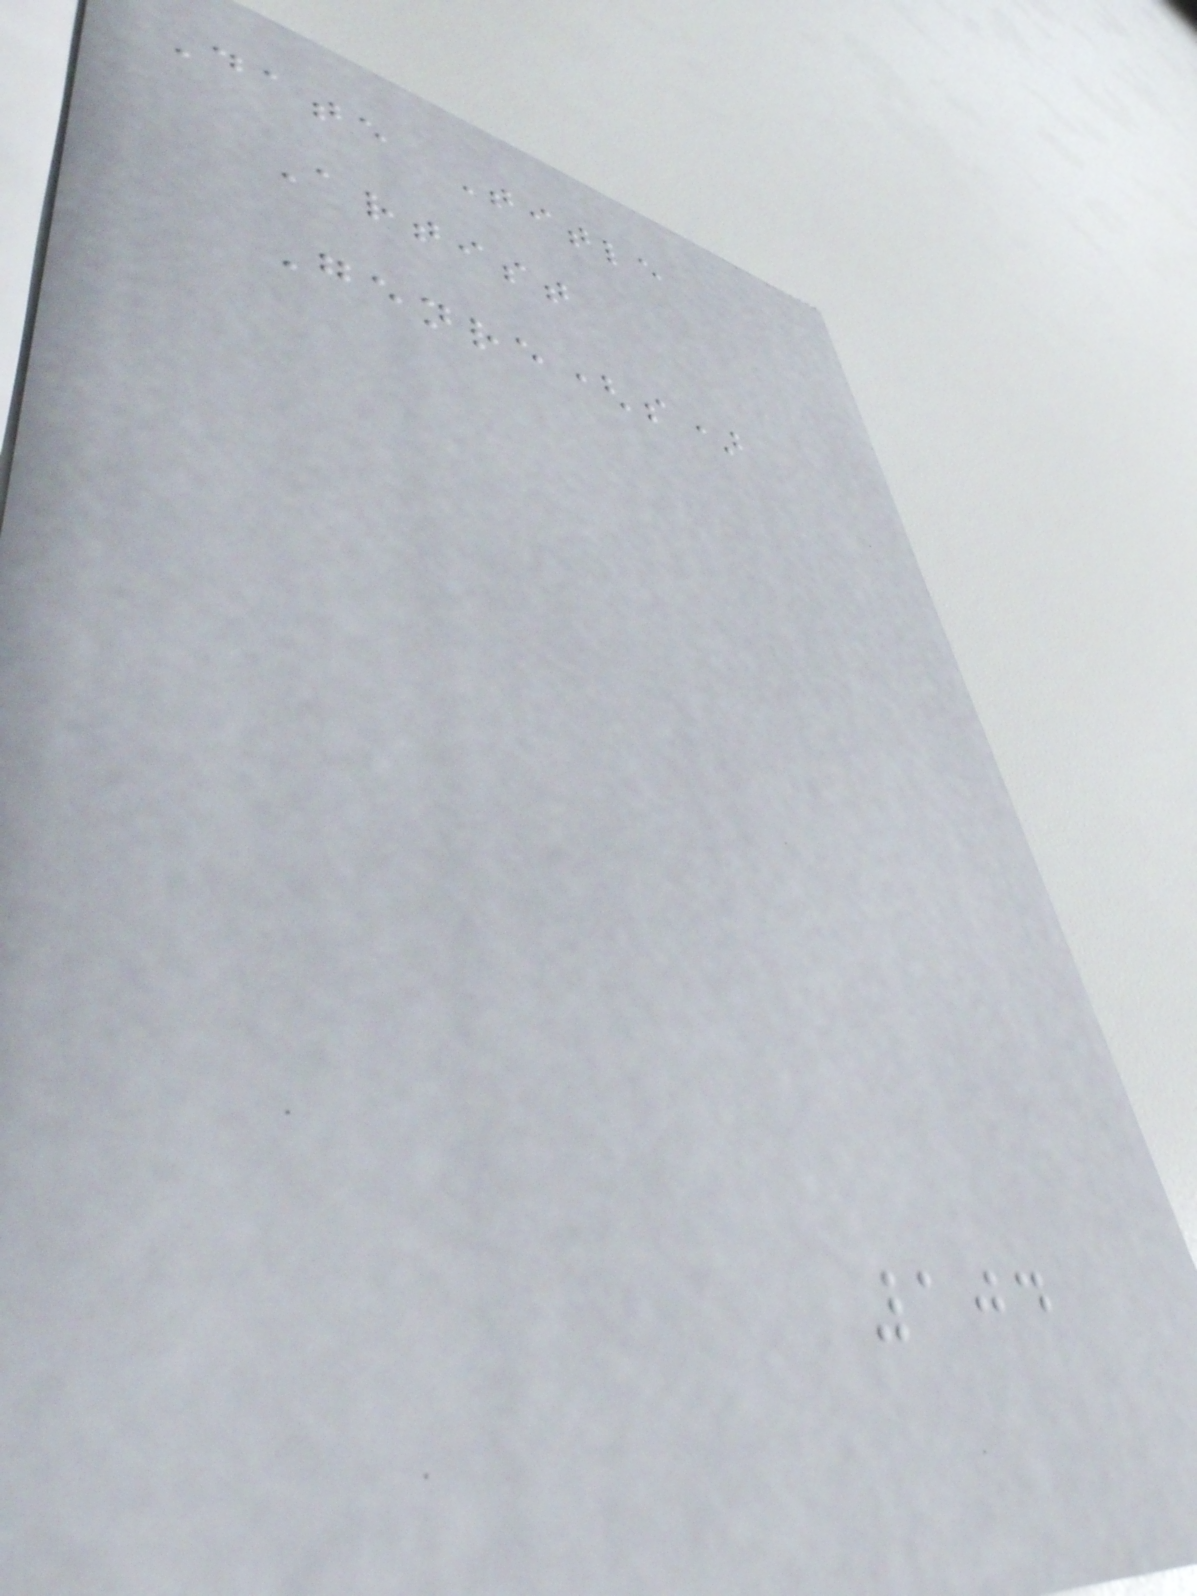Date Title
Artist
Genre(s)
104
